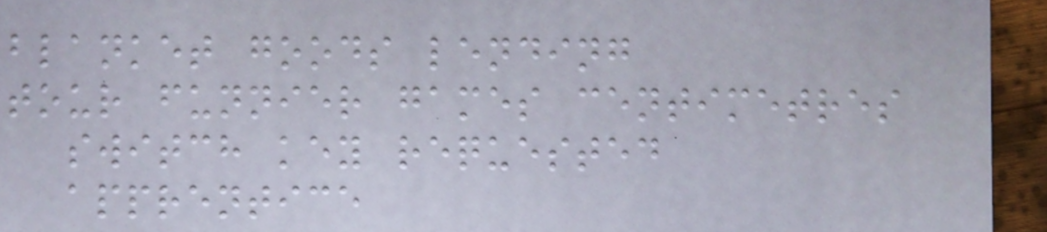blanket goods lending
tour funnier games centimetres
switch key requested
apprentice
